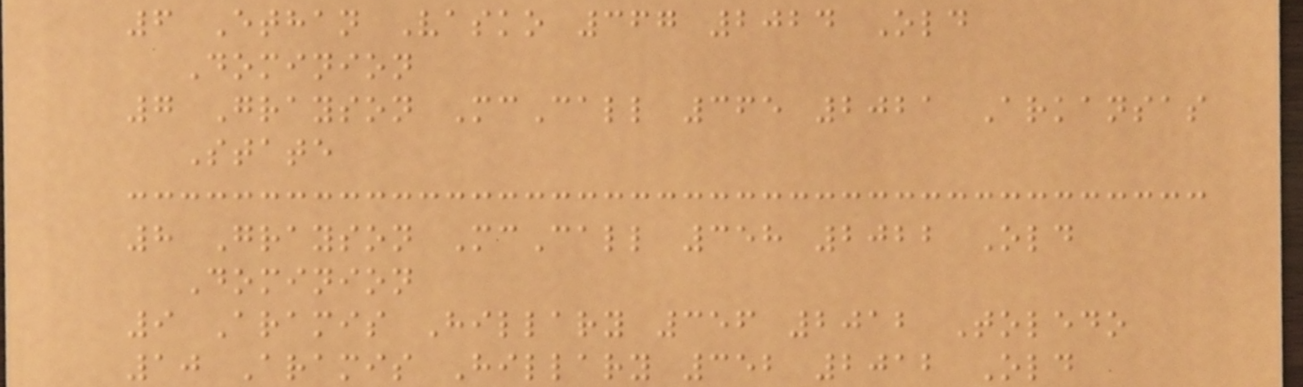6 Ethan Vasko 367 2024 Old
Dominion
7 Grayson McCall 365 2021 Arkansas
State
8 Grayson McCall 358 2022 Old
Dominion
9 Aramis Hillary 356 2012 Toledo
10 Aramis Hillary 352 2012 Old
